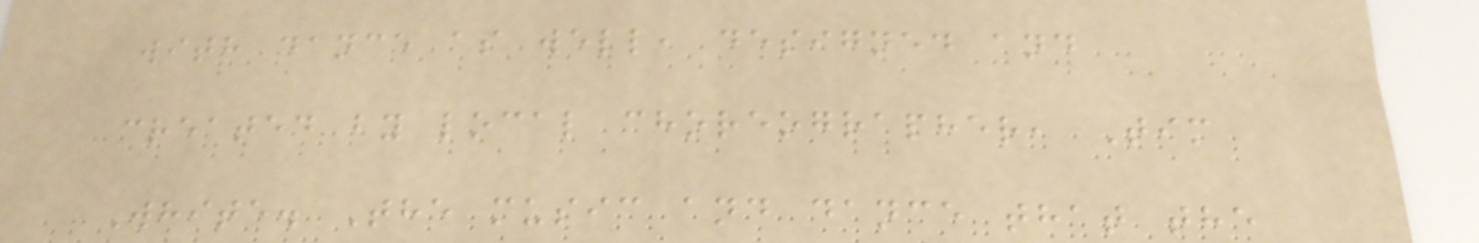with dance as well, designed and
created by local choreographer, Tim
White. The music and dance that the
